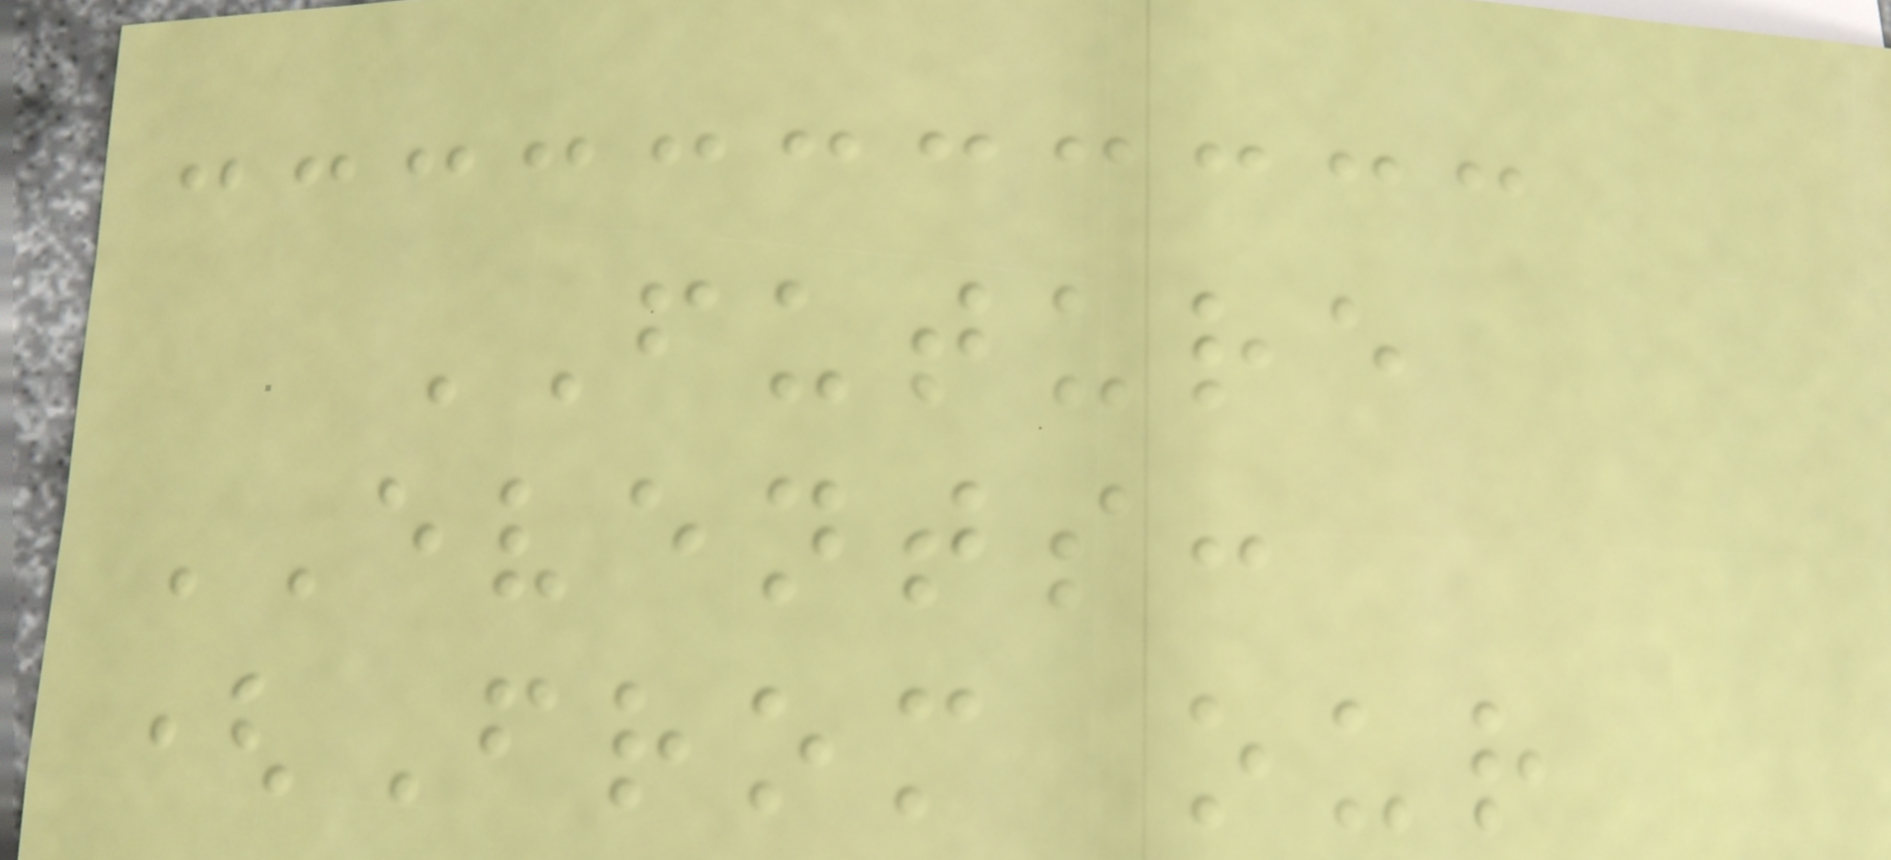FUTURE
EVENTS:
(From our
